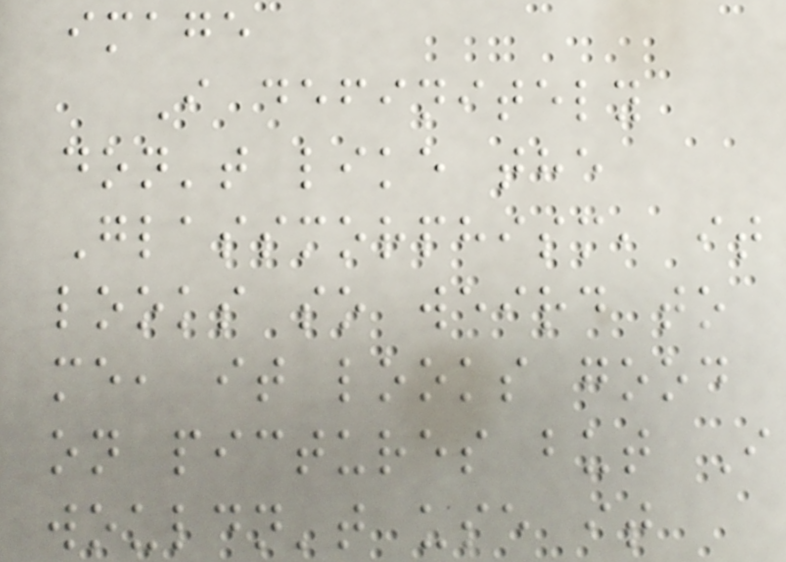image
I definitely
don't like the
Glassmorphism, it
looks so weird to
me, it looks good
on pictures but I
wouldn't use it
